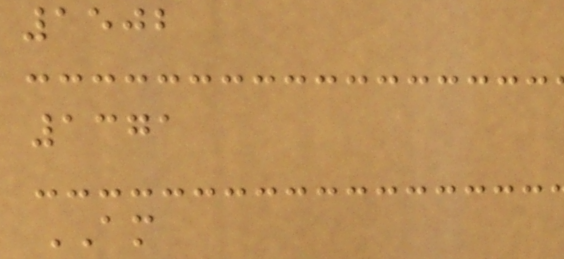1502
1371
AM
